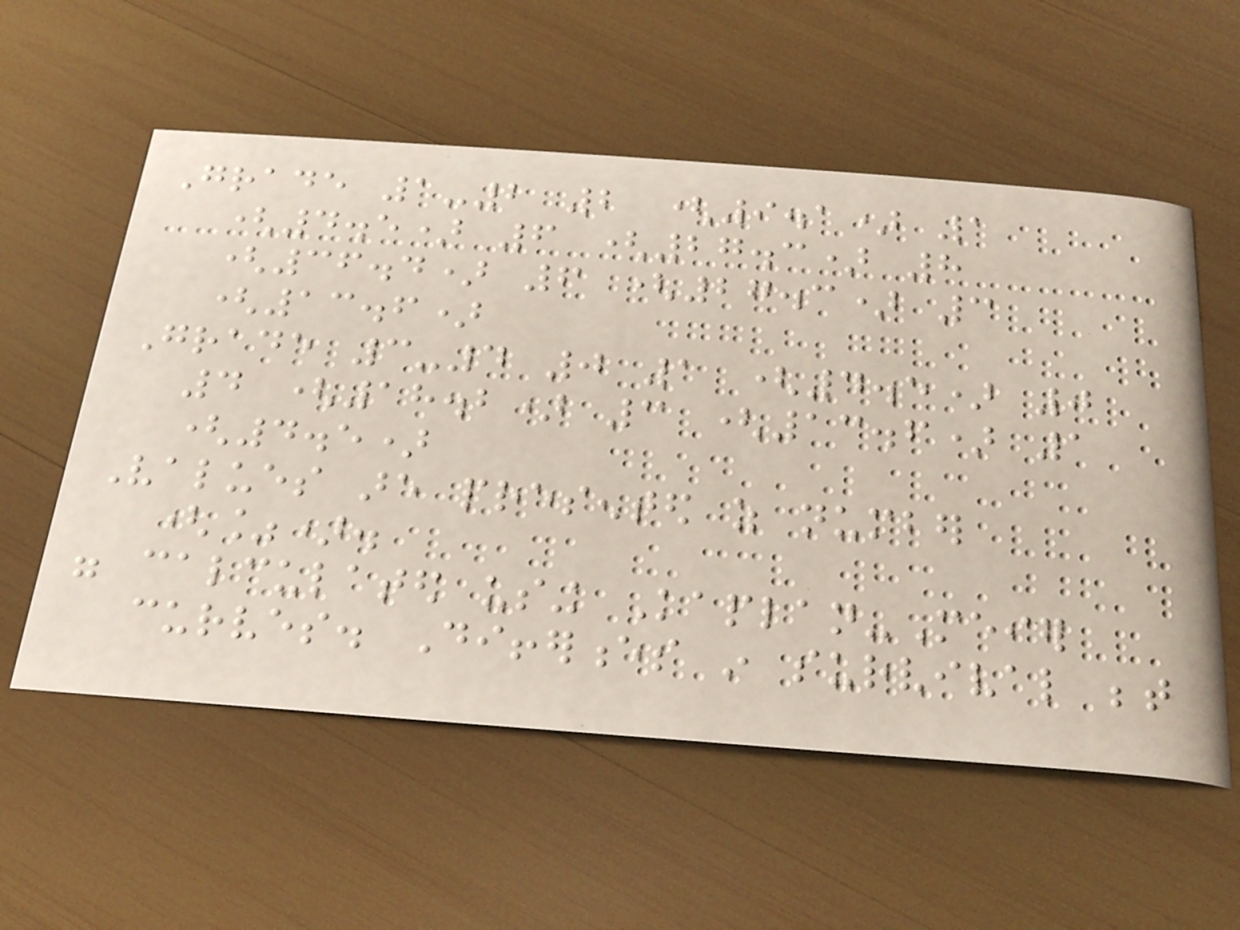Grade 1-2 2 (9.1) 1
(4.5) 6 (27.3) 8
(36.4) 6 (27.3) 3
(13.6)
Grade 3-4 0 1 (4.5) 0
4 (18.2) 3 (13.6) 1
(4.5)
Values are presented as number
(%).
were calculated using Kaplan-Meier
curves. Differences in survival between
